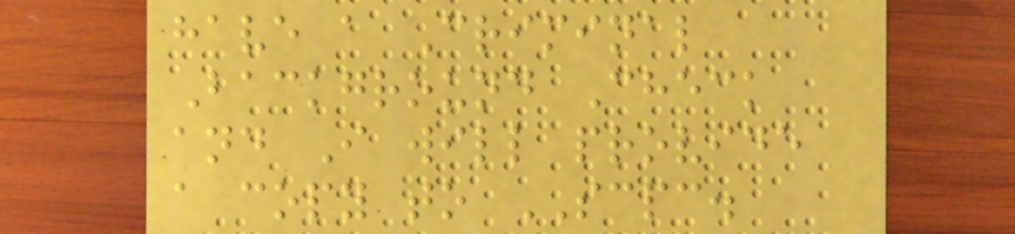have a Criminal
Background Check
and I will provide
a copy to SCPC.
